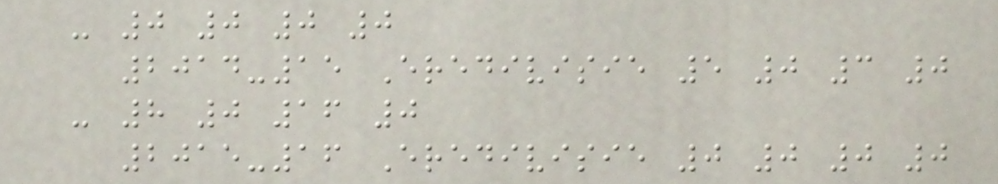- 0 0 0 0
2014-15 Eredivisie 5 0 3 0
- 8 0 16 0
2015-16 Eredivisie 0 0 0 0
